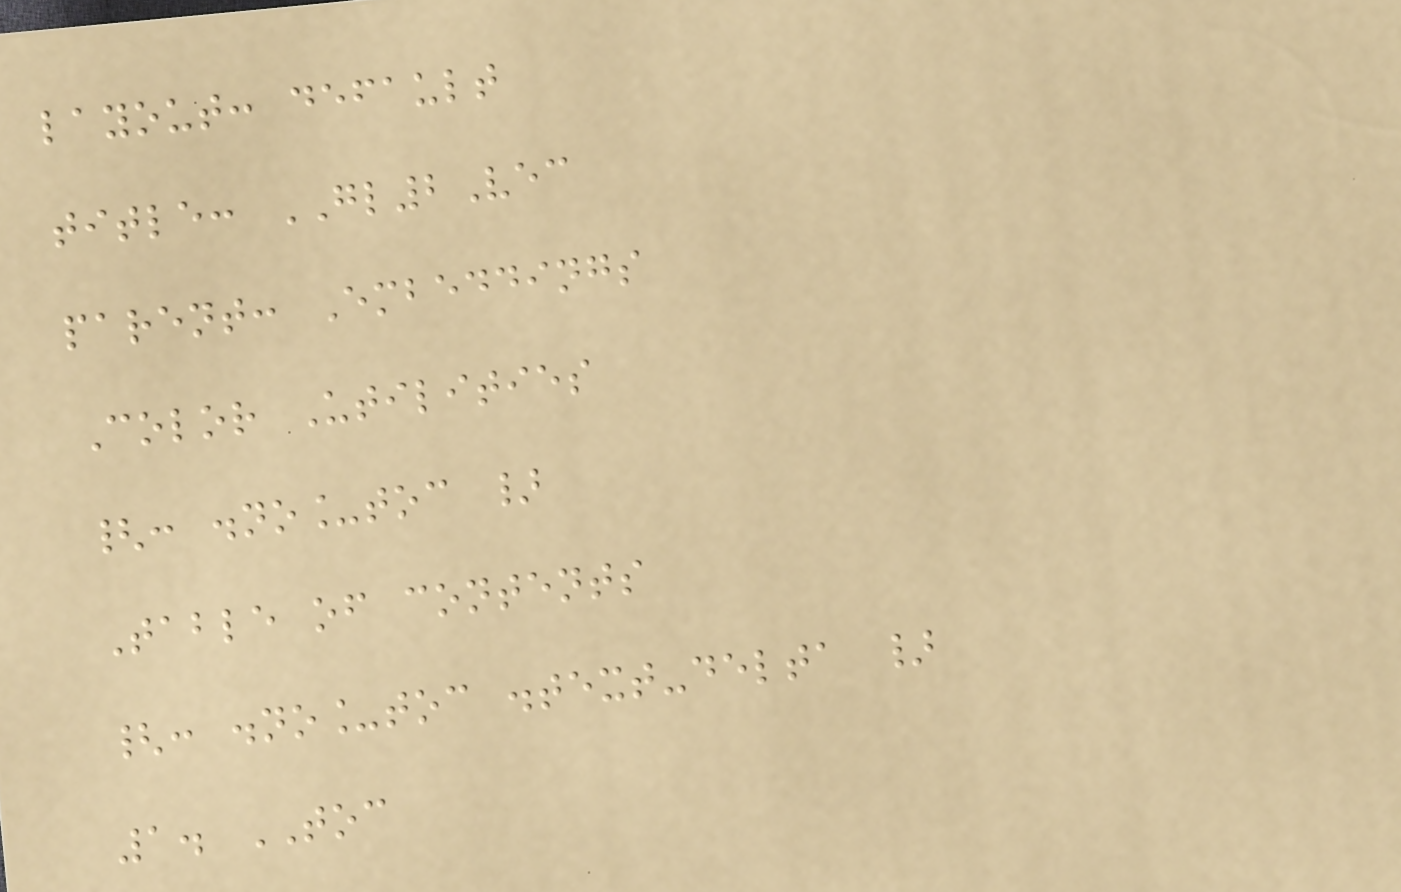layout: default
title: GL2Vec
parent: Embeddings
Color Utilities
{: .no_toc }
Table of contents
{: .no_toc .text-delta }
1. TOC
